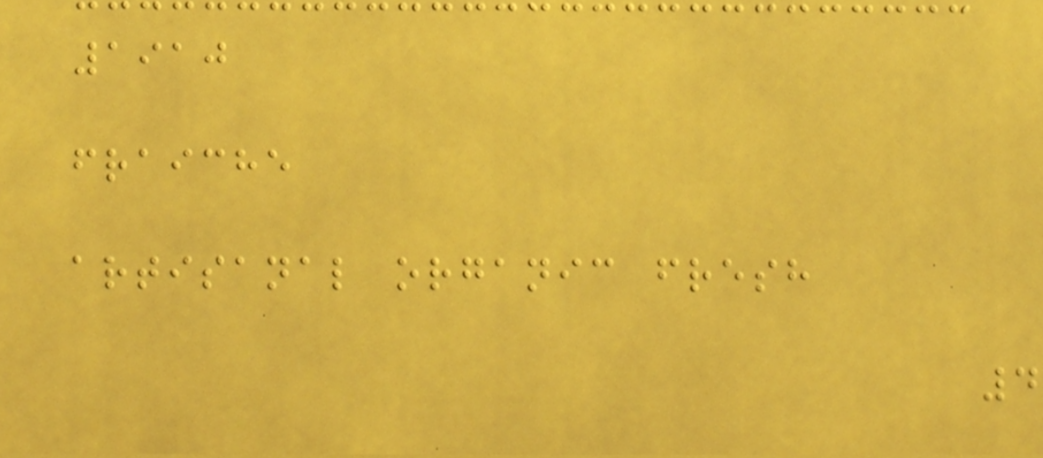1910
fraiche
artisanal organic fresh
4
